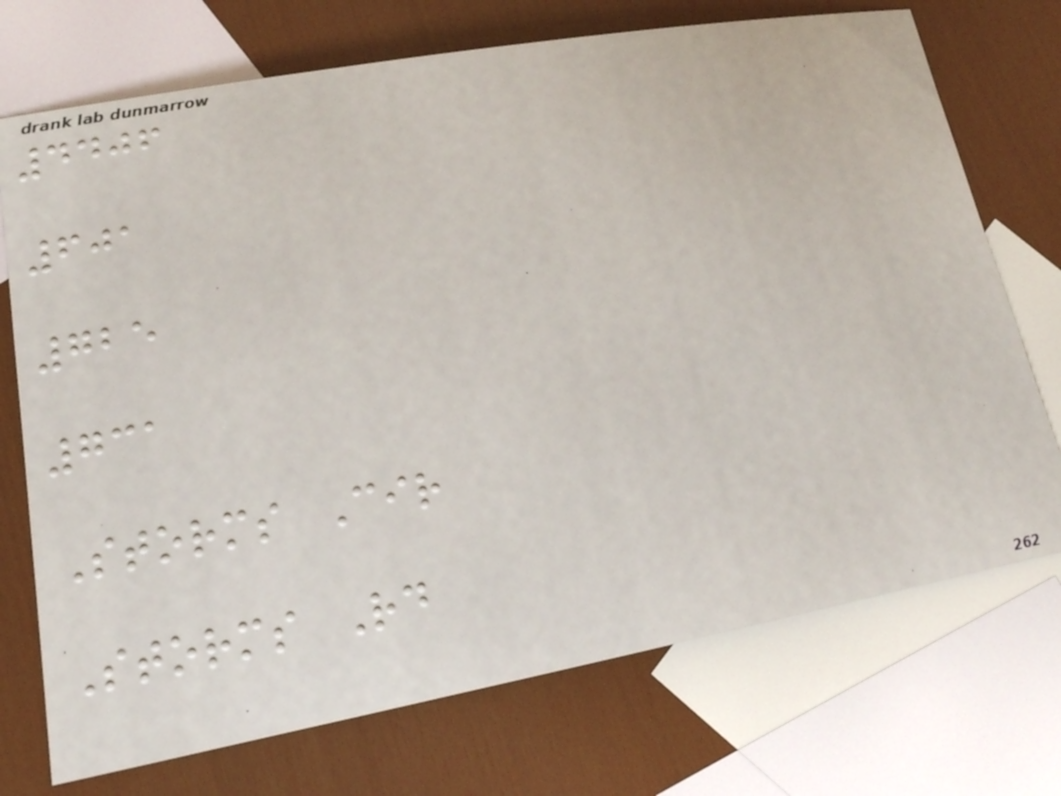4406
601
725
731
Storms Cir
Storms Rd
